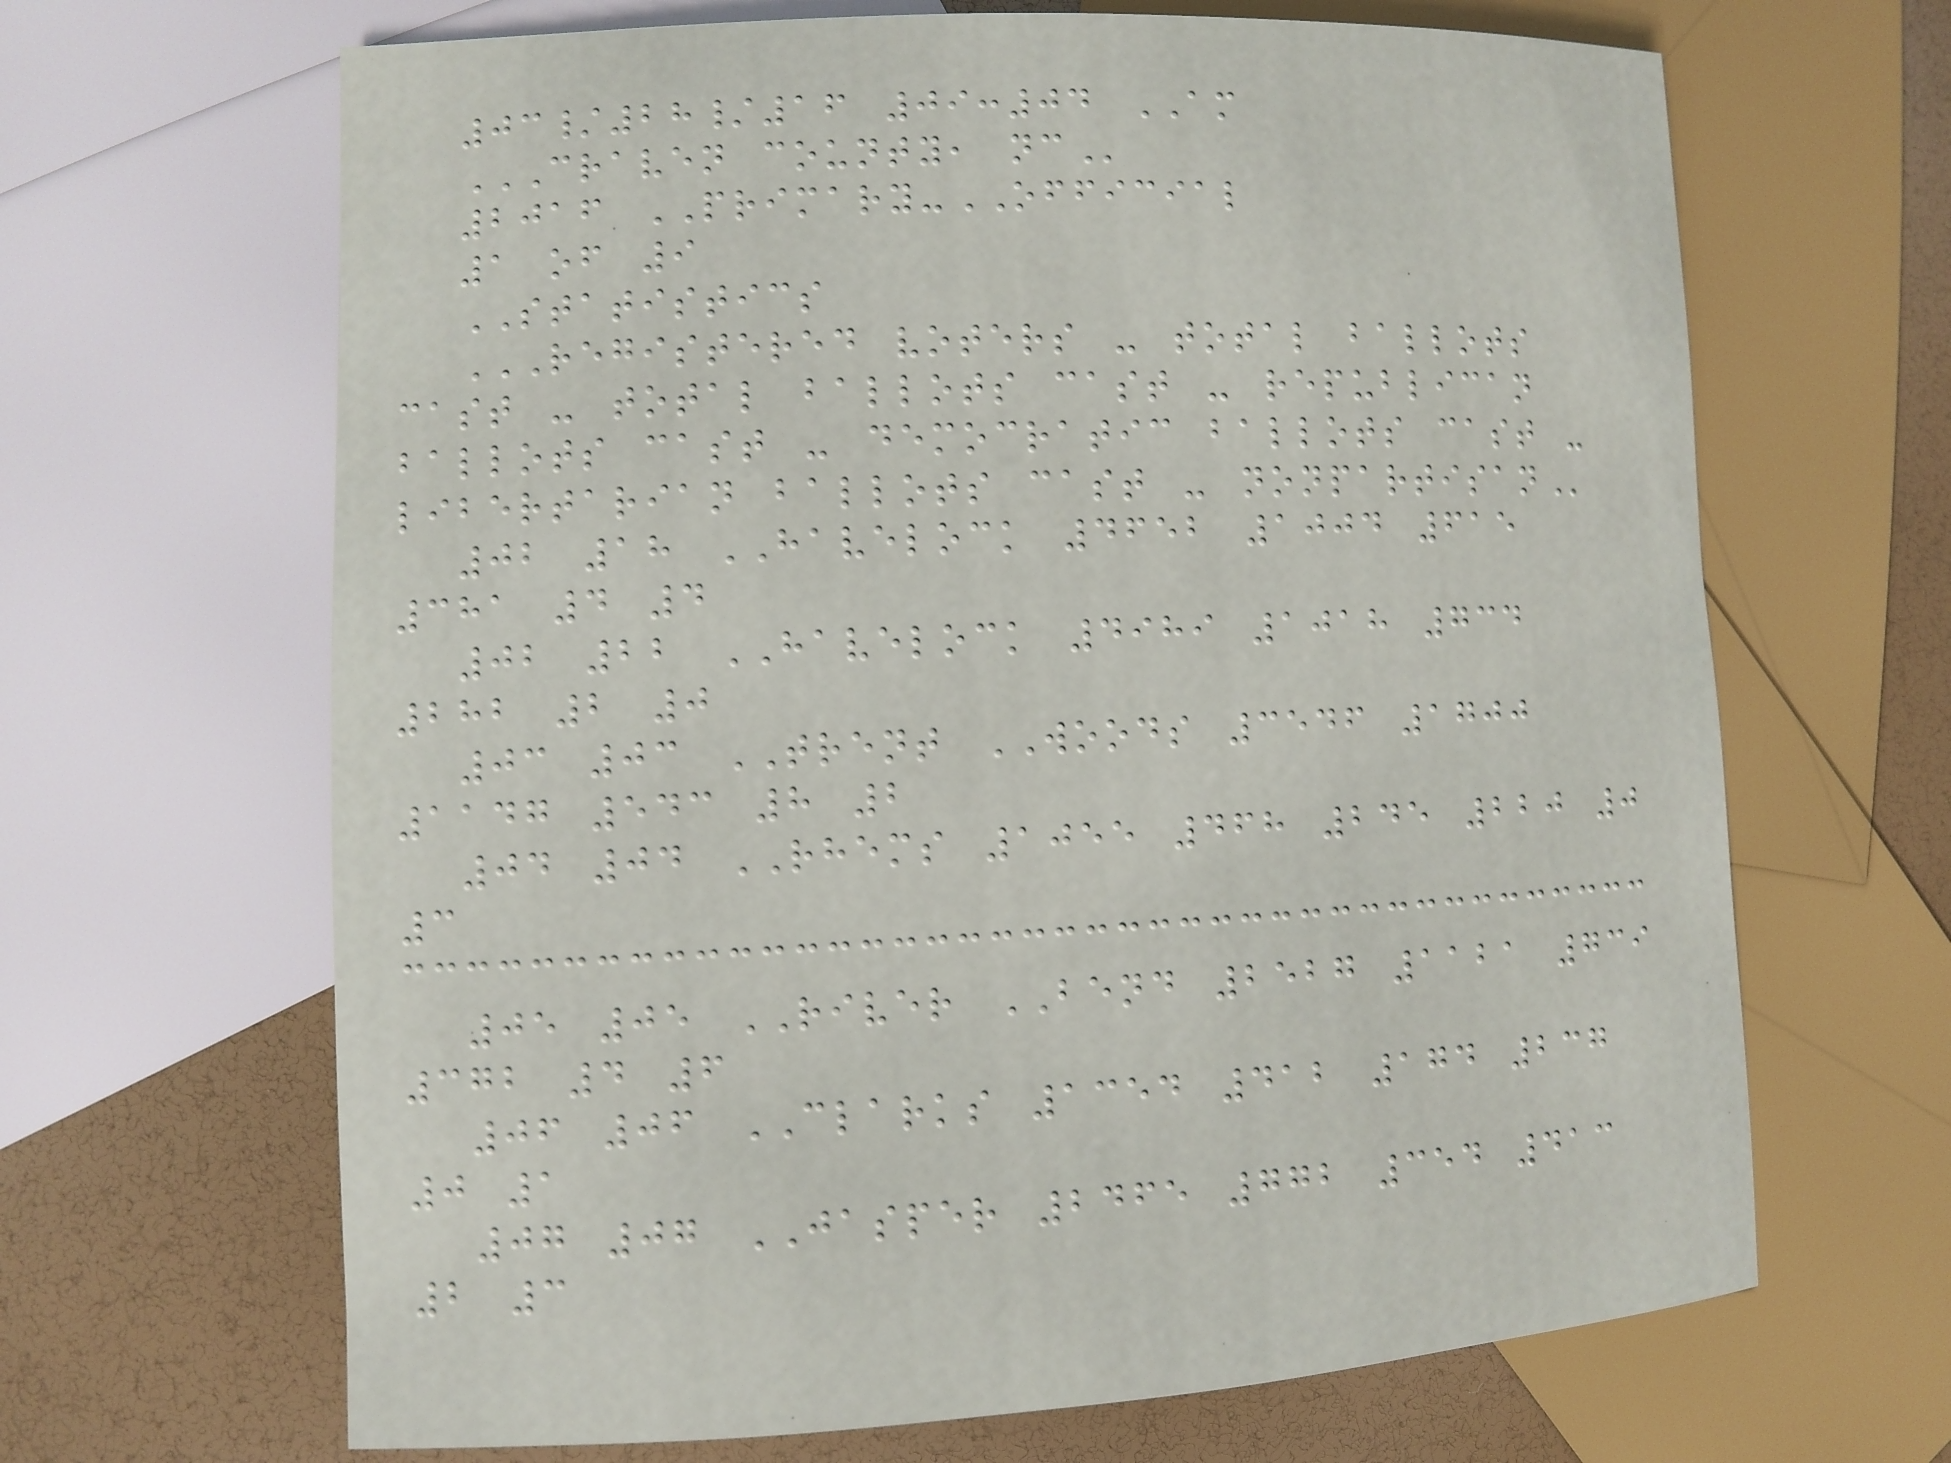03/28/16 09:04 AM
CRAVEN COUNTY, NC
2016 PRIMARY-OFFICIAL
1 of 9
STATISTICS
REGISTERED VOTERS - TOTAL BALLOTS
CAST - TOTAL BALLOTS CAST - REPUBLICAN
BALLOTS CAST - DEMOCRATIC BALLOTS CAST -
LIBERTARIAN BALLOTS CAST - NONPARTISAN
02 18 HAVELOCK 4652 1004 615
381 4 4
02 22 HAVELOCK 4989 1018 734
282 2 0
03 03 TRENT WOODS 3546 1700
1147 543 8 2
04 04 RHEMS 1055 468 245 220 0
3
05 05 RIVER BEND 2527 1121 739
372 4 6
06 06 CLARKS 1354 412 174 237
0 1
07 07 JASPER 2465 772 354 413
2 3
